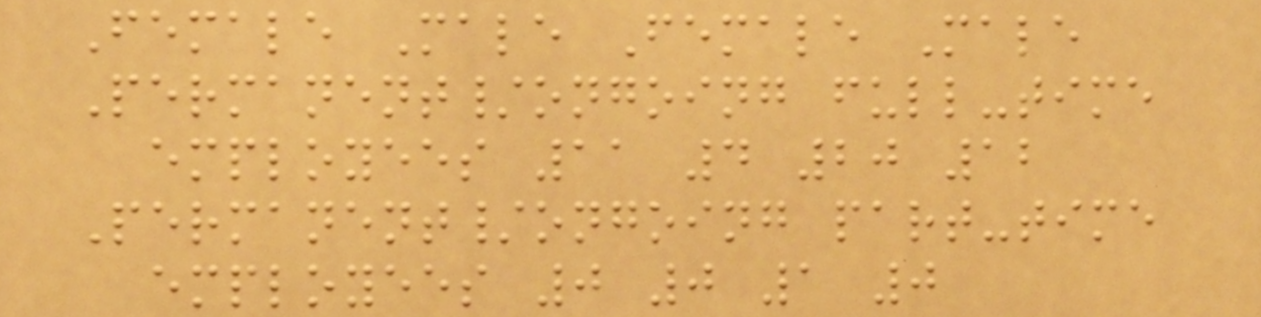Female Male Female Male
Permanent/ongoing full-time
employees 11 4 20 12
Permanent/ongoing part-time
employees 0 0 1 0
